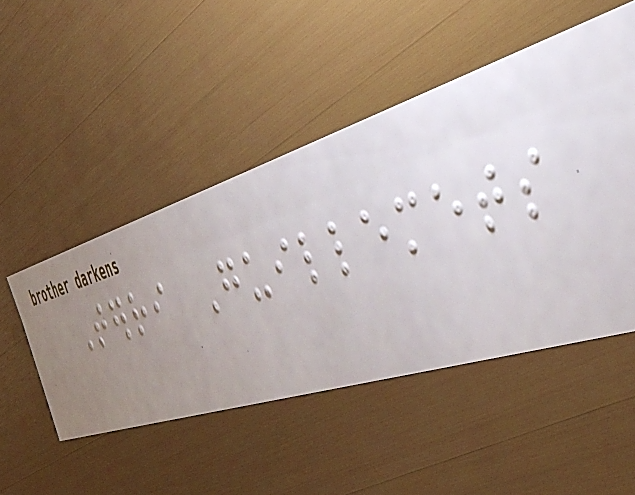Terri Guillemets
